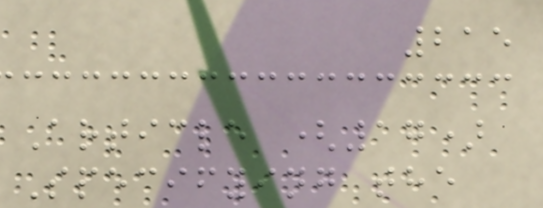215
Article (17)
Specifying the
